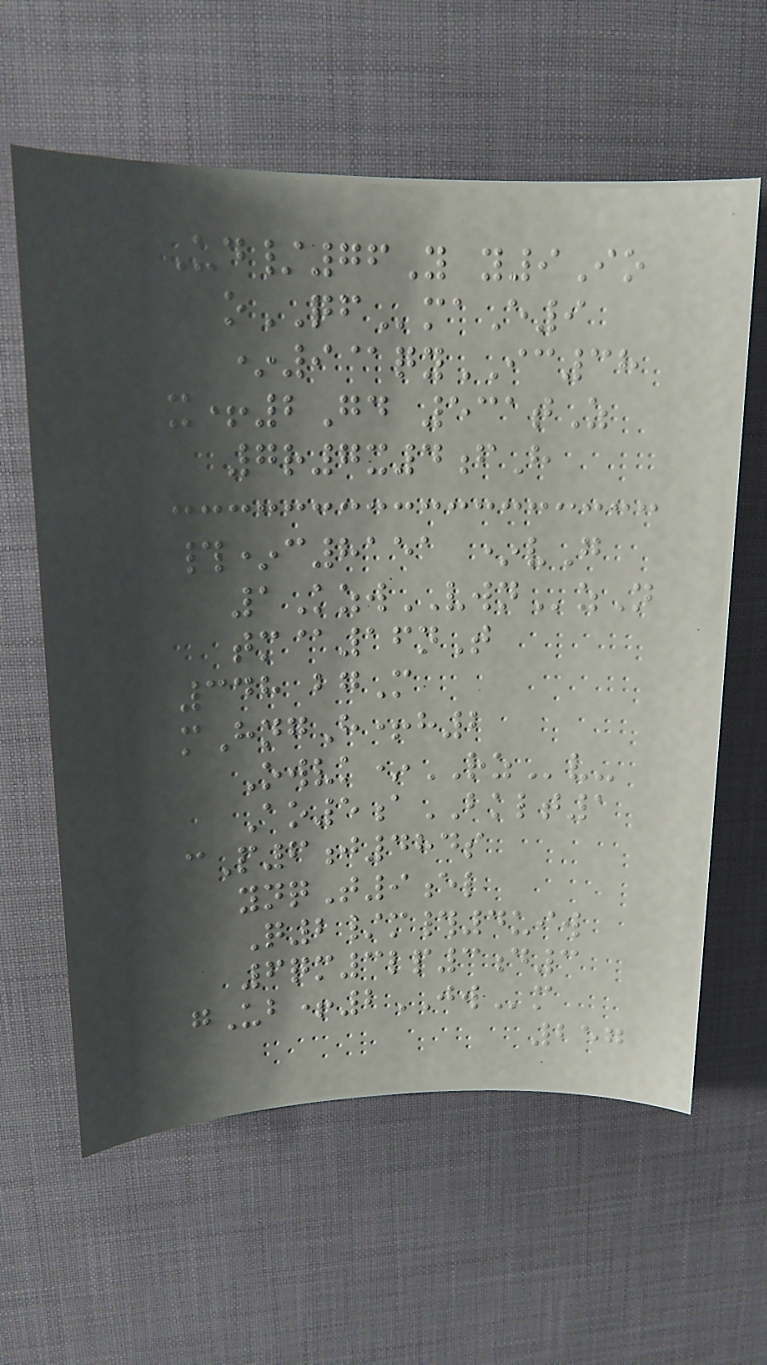Ud/76Y y9Io
oQFmaE9
*9@qyIC38
x+2Gd 531tZ
7r7x4fH
#*c8151 *vG
1KzwVWNzN
tm@16nT
348 bgM
mHngH+h2
Owvk*RZv-
Ao5aBKLT1
cP6j484s
ynqT9el
Q2/m#4uiw
6qm3lp3d3
gUb+2JWm
257
